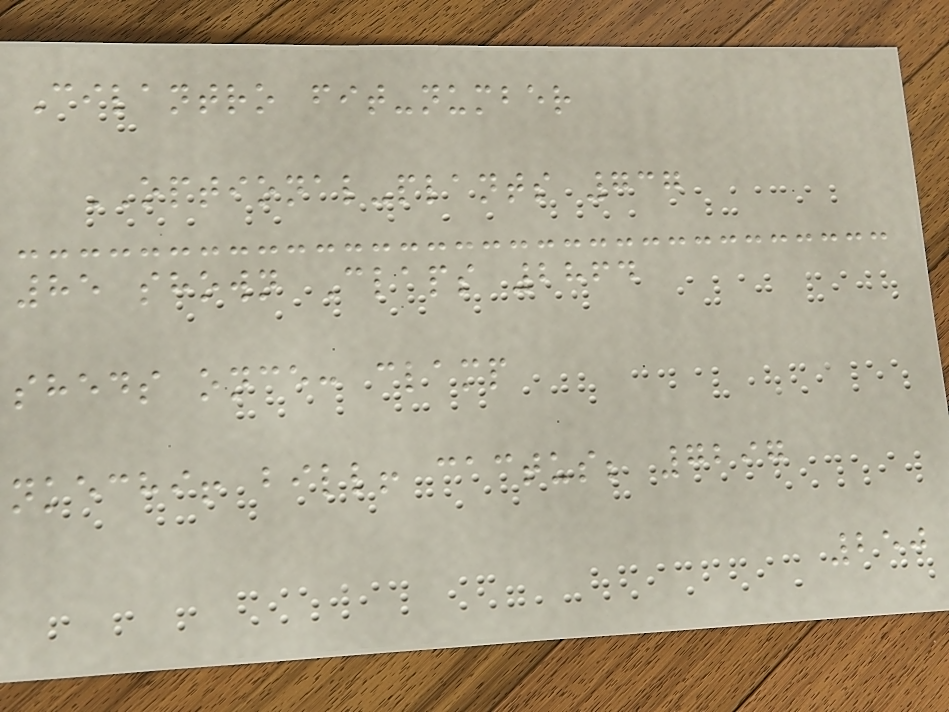Cilantro fit-number
OPTIONAL-plants 737
85 shown Claps 2864
sheds once: clamp
nkechi! bill! cactus; 7297
250
